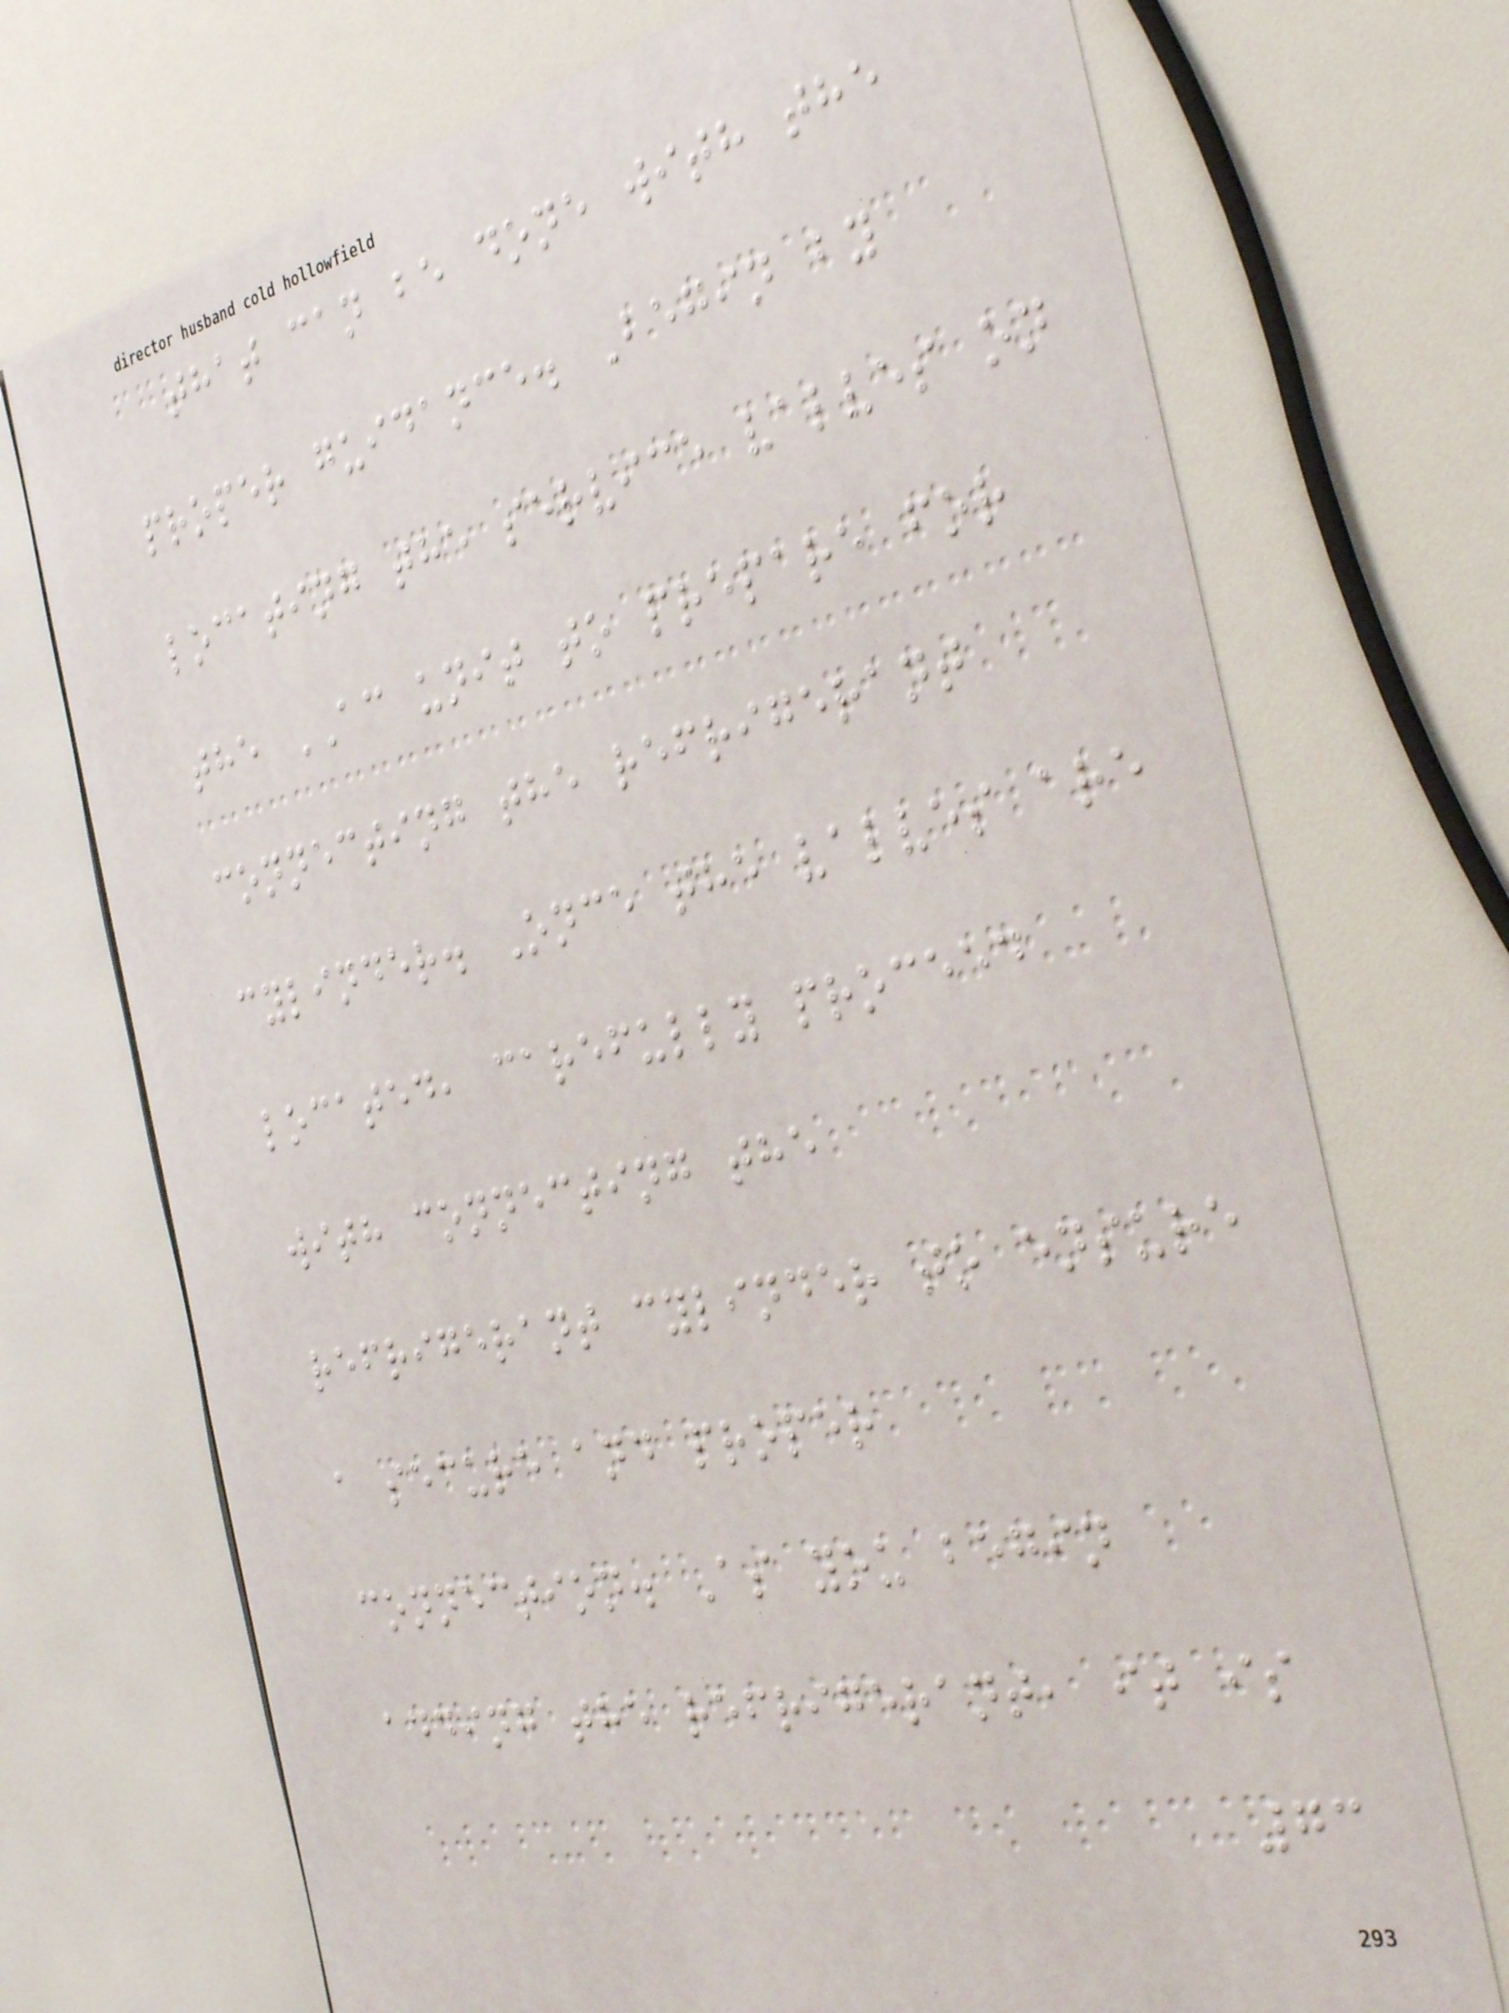that can be done with the
proper guidance. Begin by
locating the service valves on
the AC unit to prepare for
connecting the refrigerant
cylinder. Once the valves are
located, carefully proceed
with connecting the
refrigerant cylinder to ensure
a secure and proper
connection. As you begin
adding the refrigerant, it is
73
